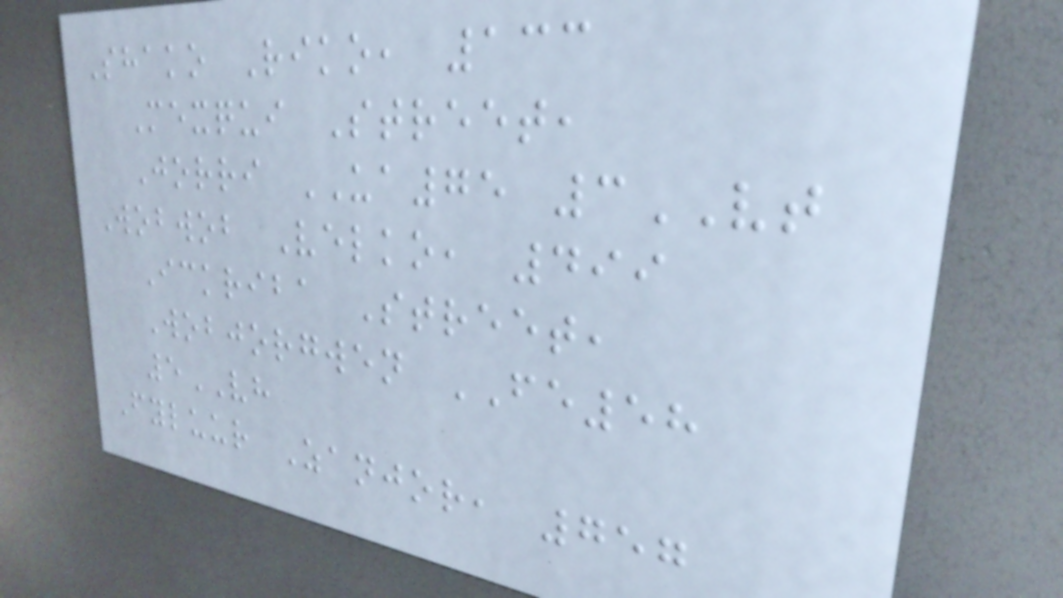Shako Riko, 133
Mexqui Street,
Jorri UA75 3VT
Wobwob Velko, 499
Ickriba Street,
Wobjorgwen FE58
5VH
Fyluur Zanjor, 757
